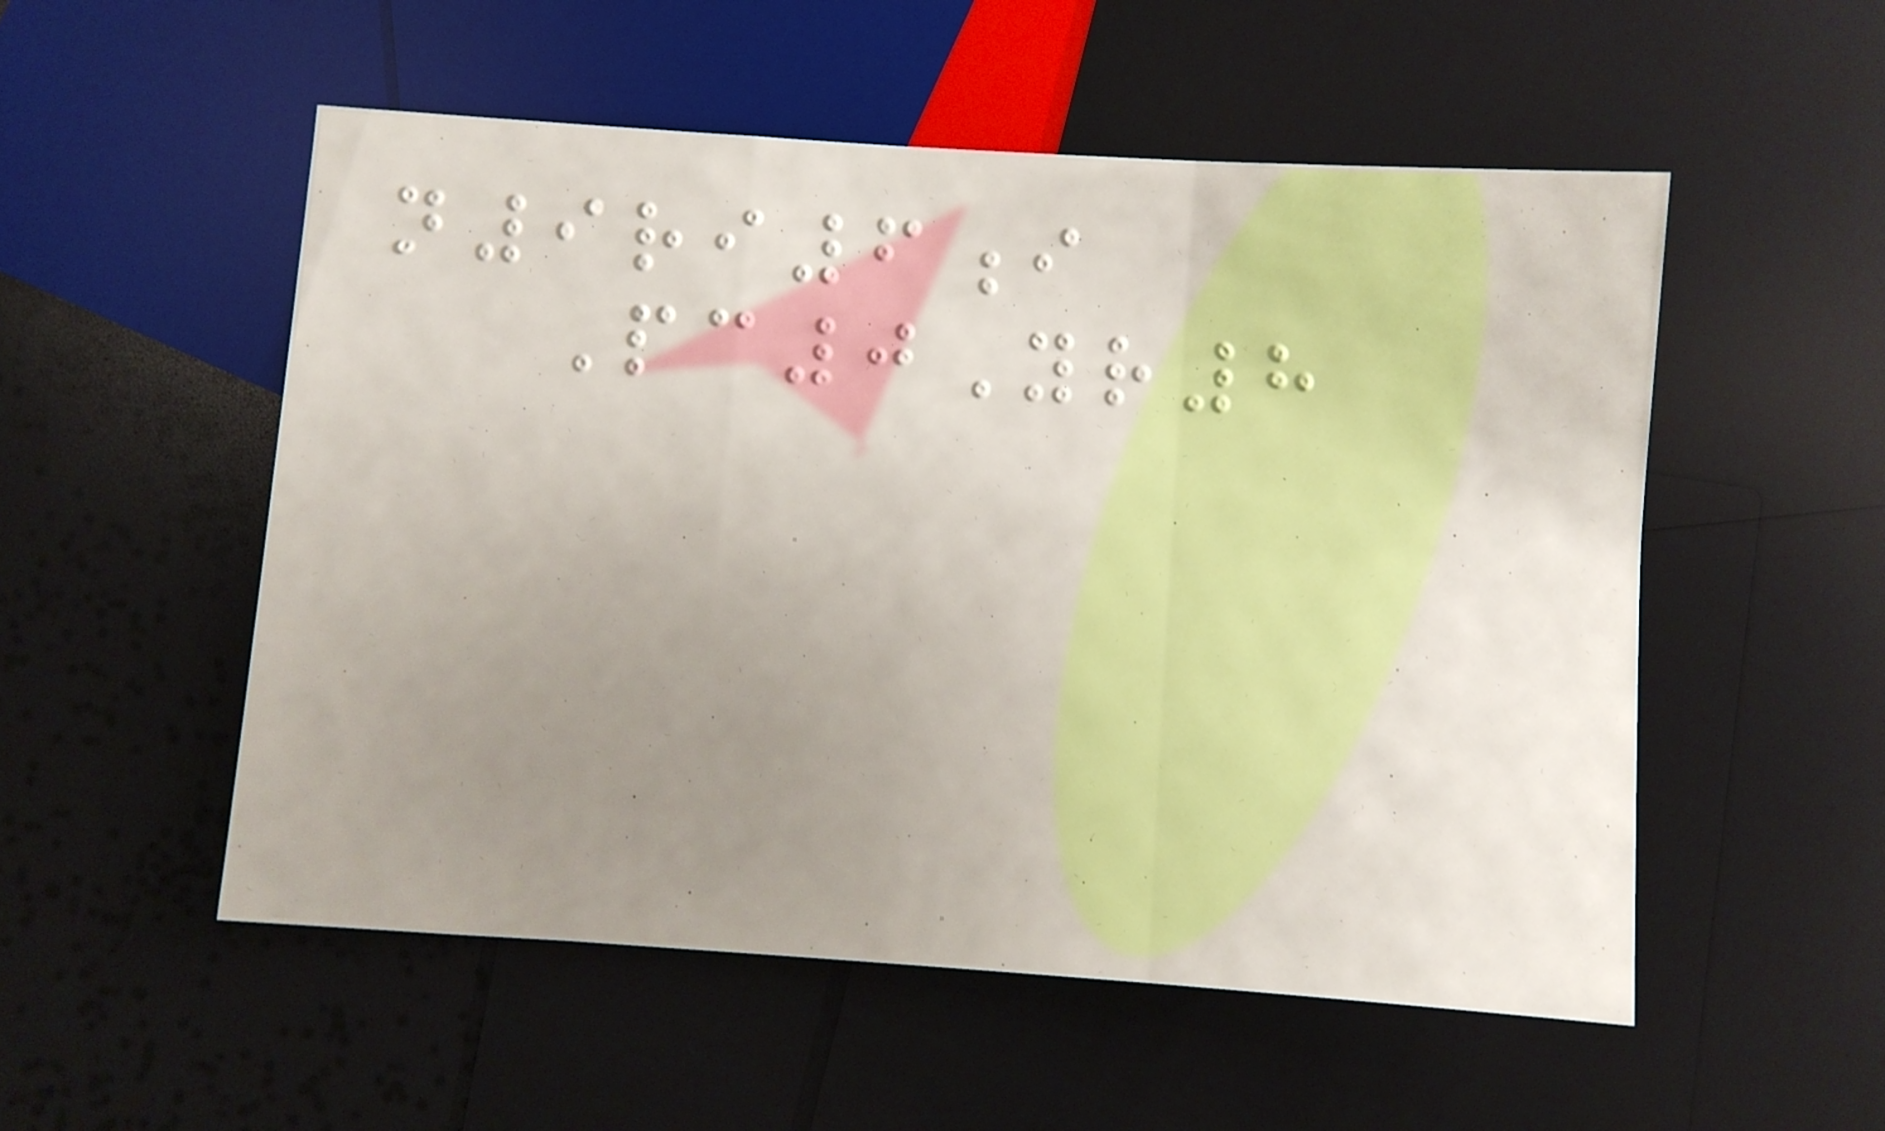n9ri6i
Pc0Yr8
